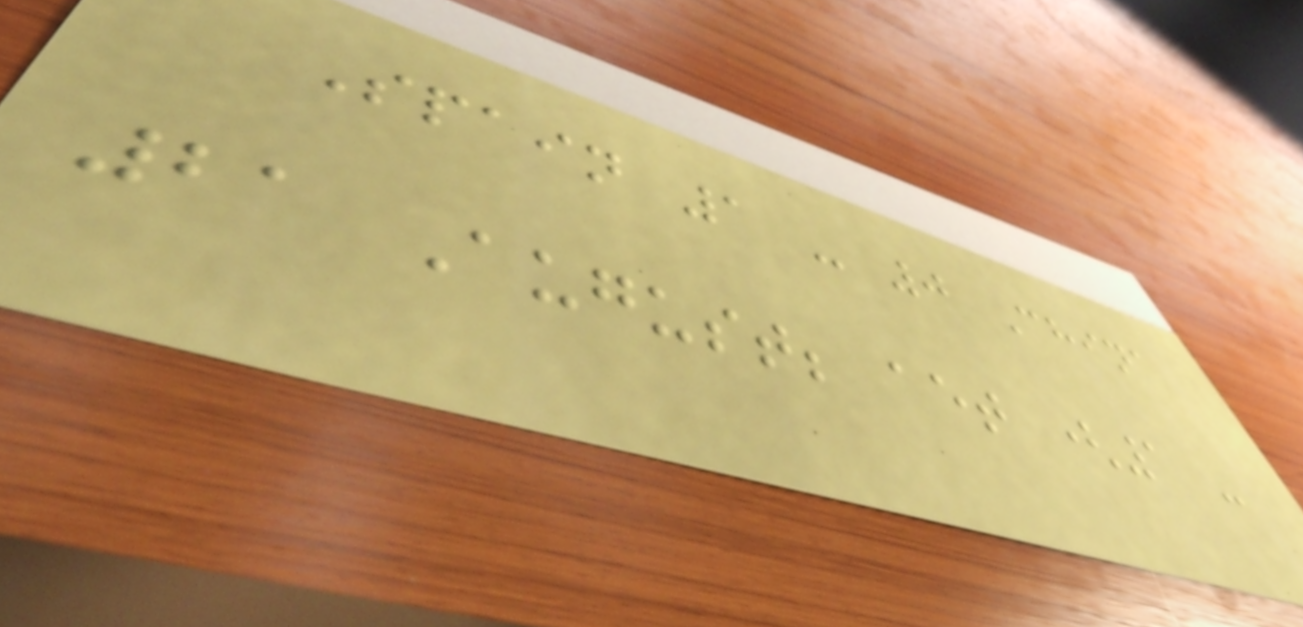Spain 1 - 0 China
21 August; aet (1 -
